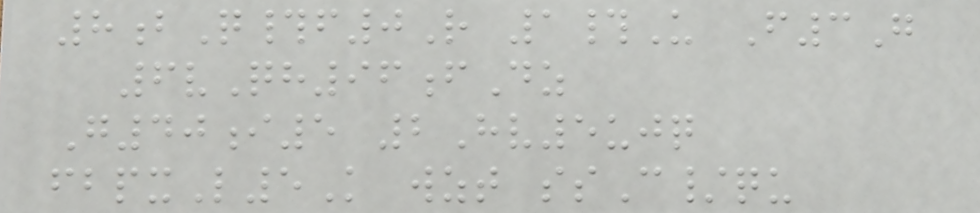8bQ#f0R 1#U F3G
6vQh96fDz
G40i5 2Hv5ujq
fbpxL5K wzt ssC/qu
